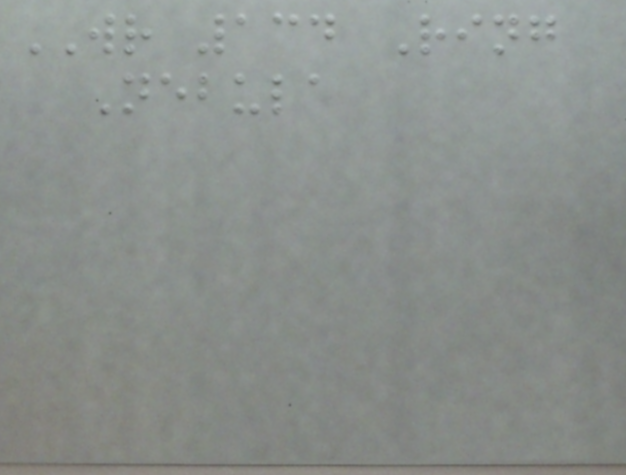WR 134 Ring
Nebula
